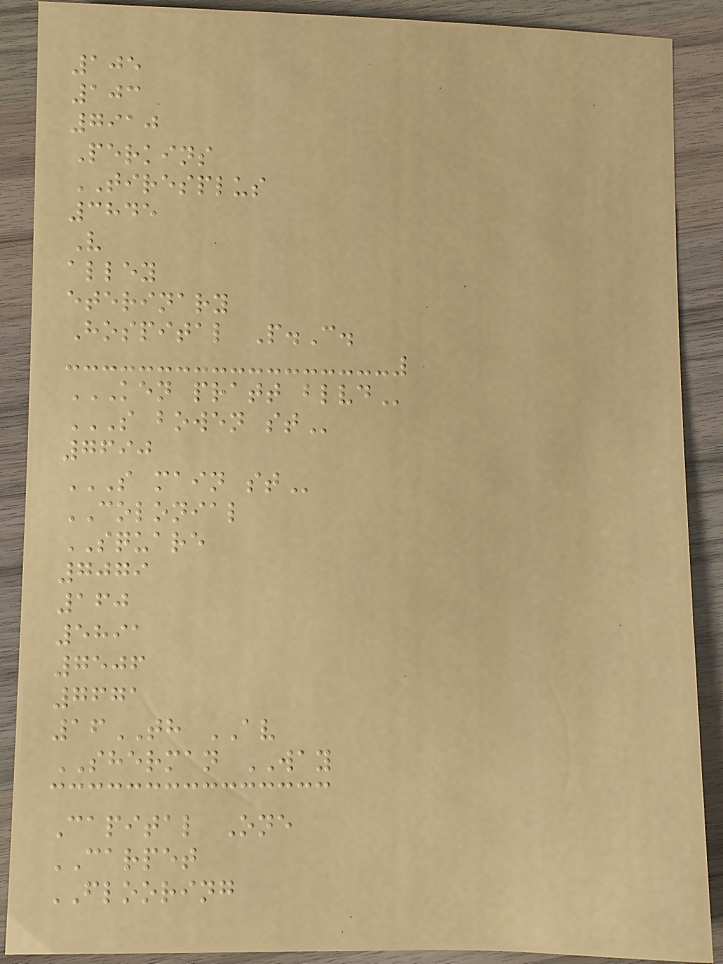105
103
7910
Perkins
TIRESPLUS
3845
V
alley
eterinary
Hospital P.C.
KEN PRATT BLVD
S BOWEN ST
7690
S MAIN ST
COLONIAL
SQUARE
7079
160
5891
7506
7671
16TH AV
SHERMAN WAY
Capital One
CARPET
FLOORING
